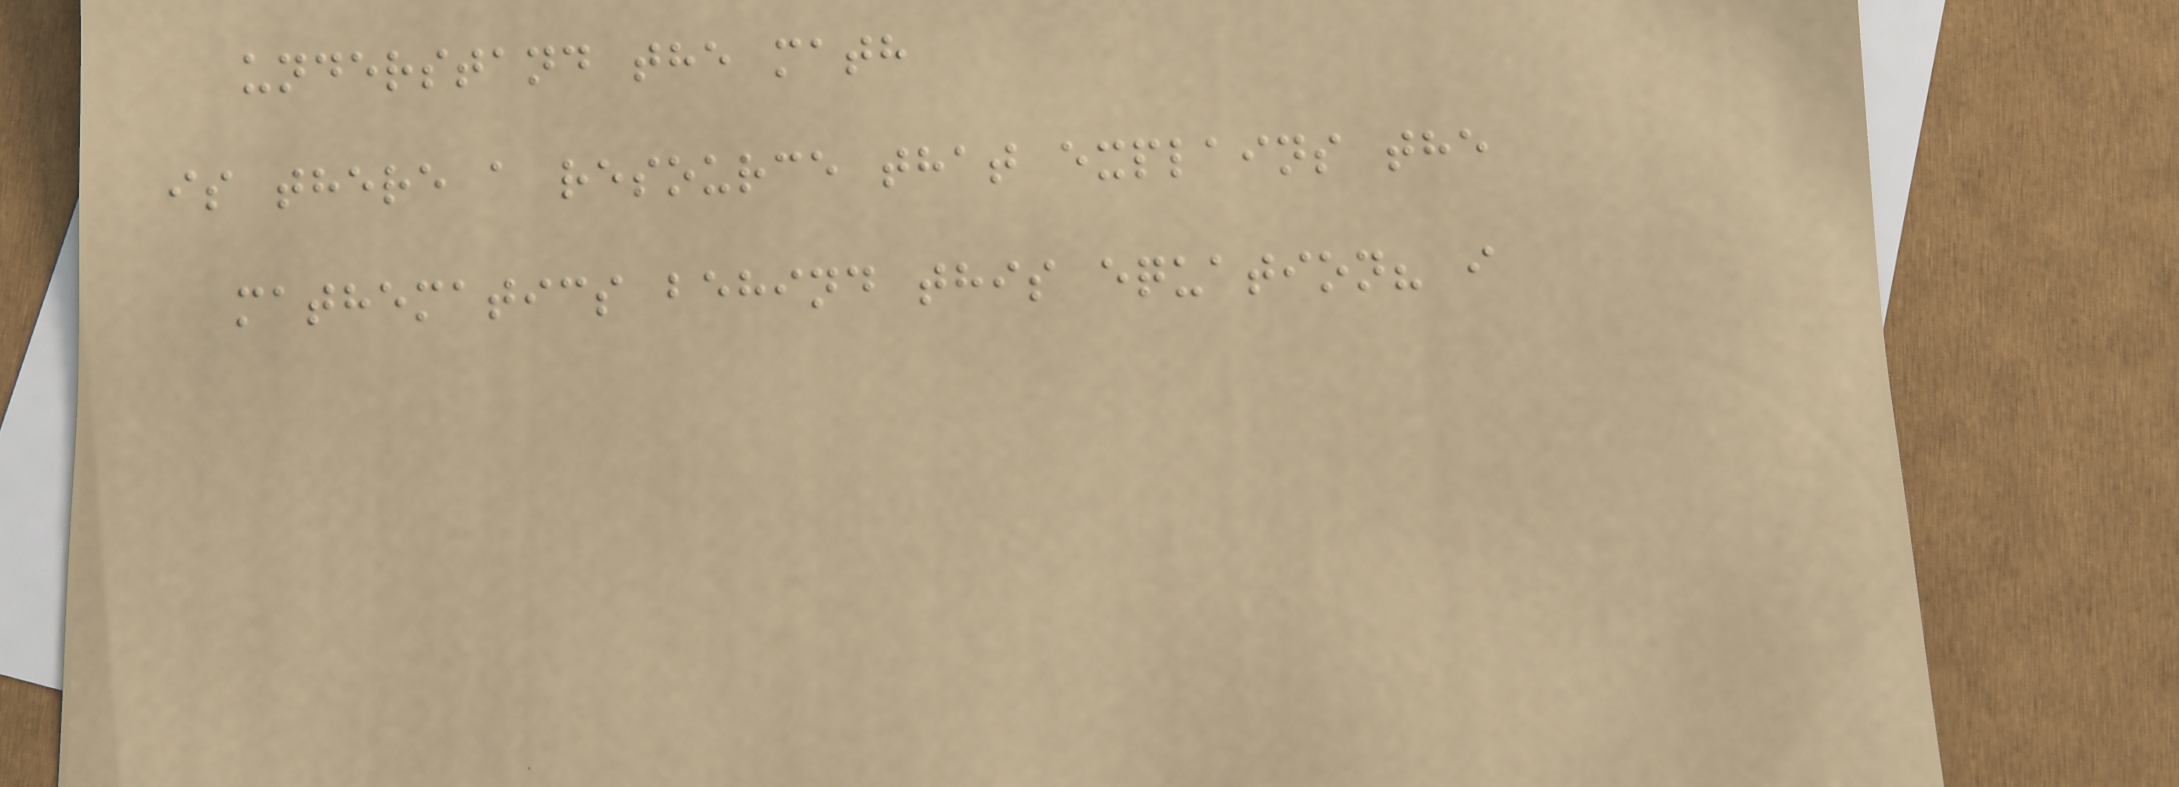understand the math
is there a resource that explains the
mathematics behind this equation? i
